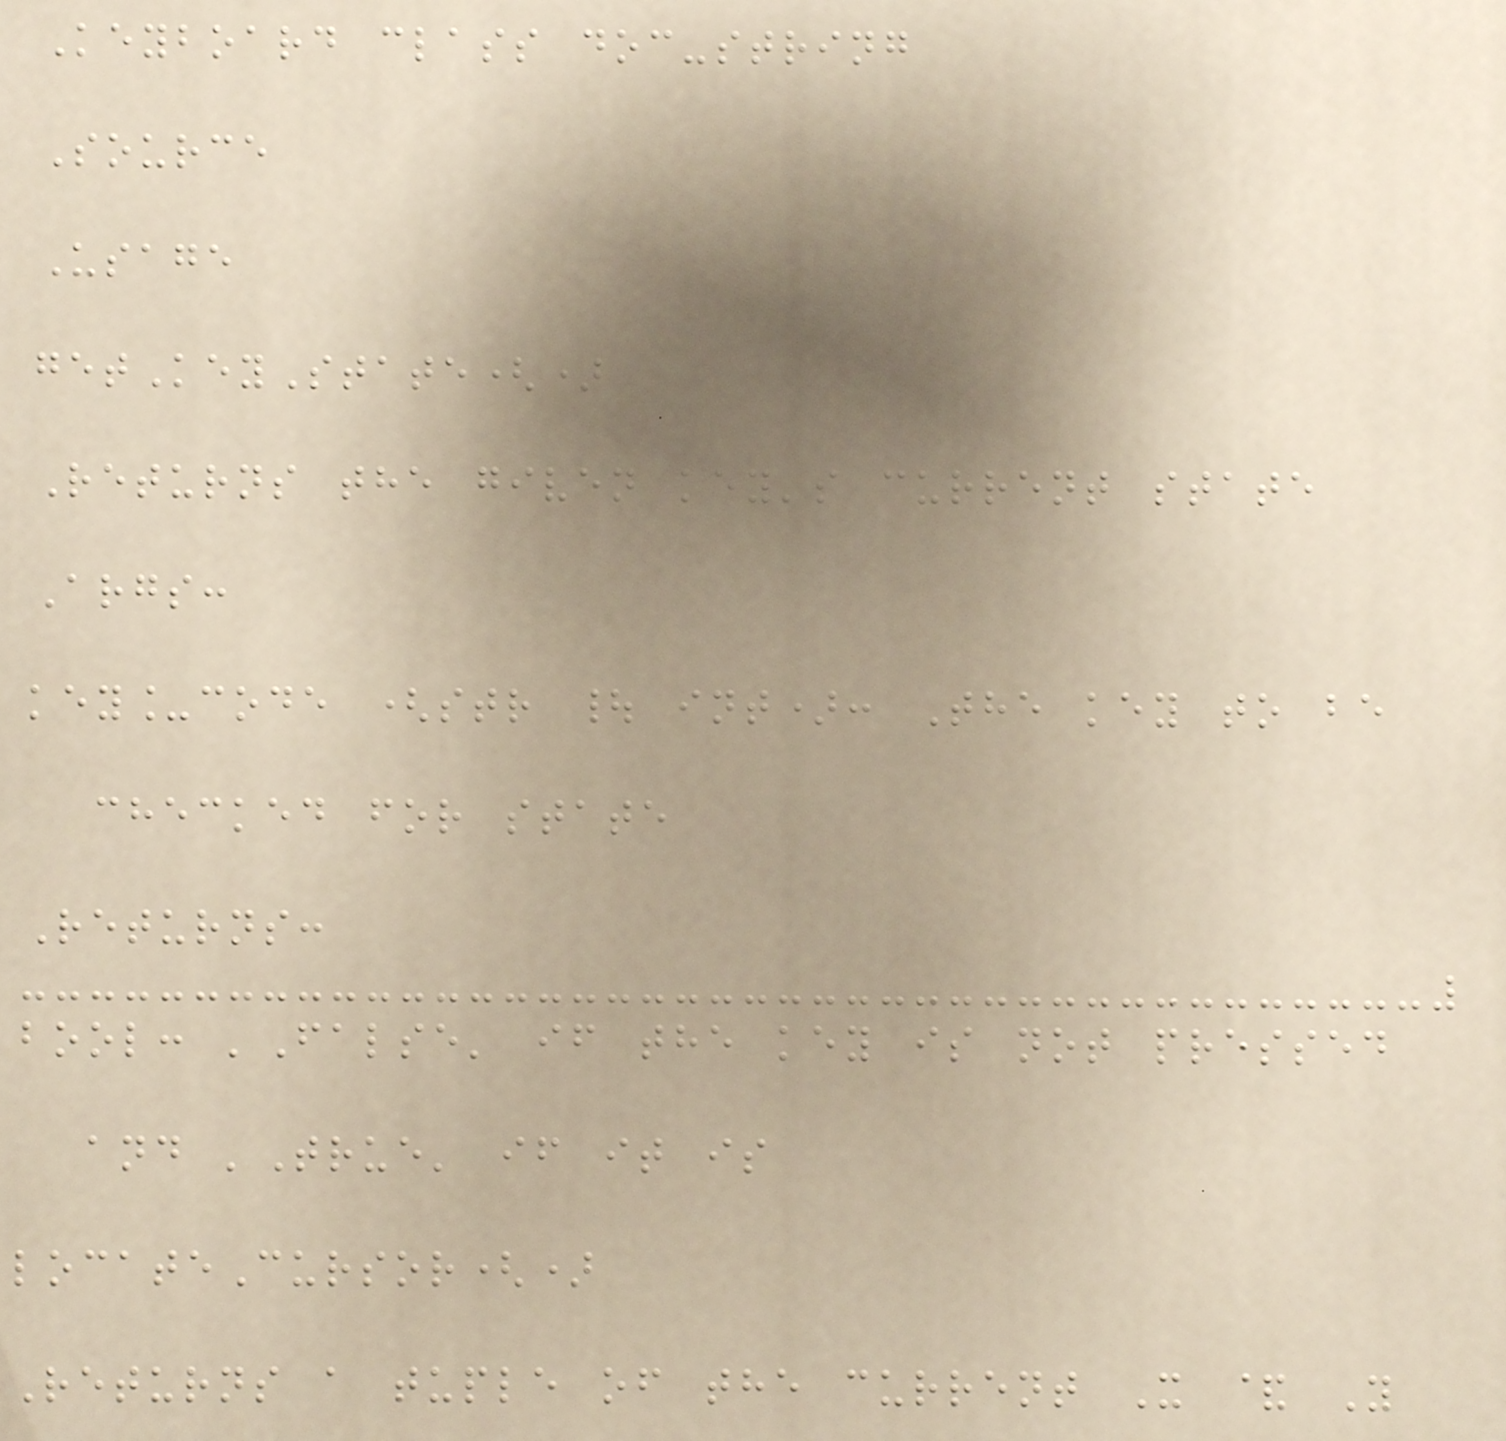Keyboard class doc-string
Source
Usage
getKeyState()
Returns the given key's current state
Args:
key_code (str | int): The key to be
checked for state
Returns:
bool: 'False' if the key is not pressed
and 'True' if it is
locateCursor()
Returns a tuple of the current X & Y
